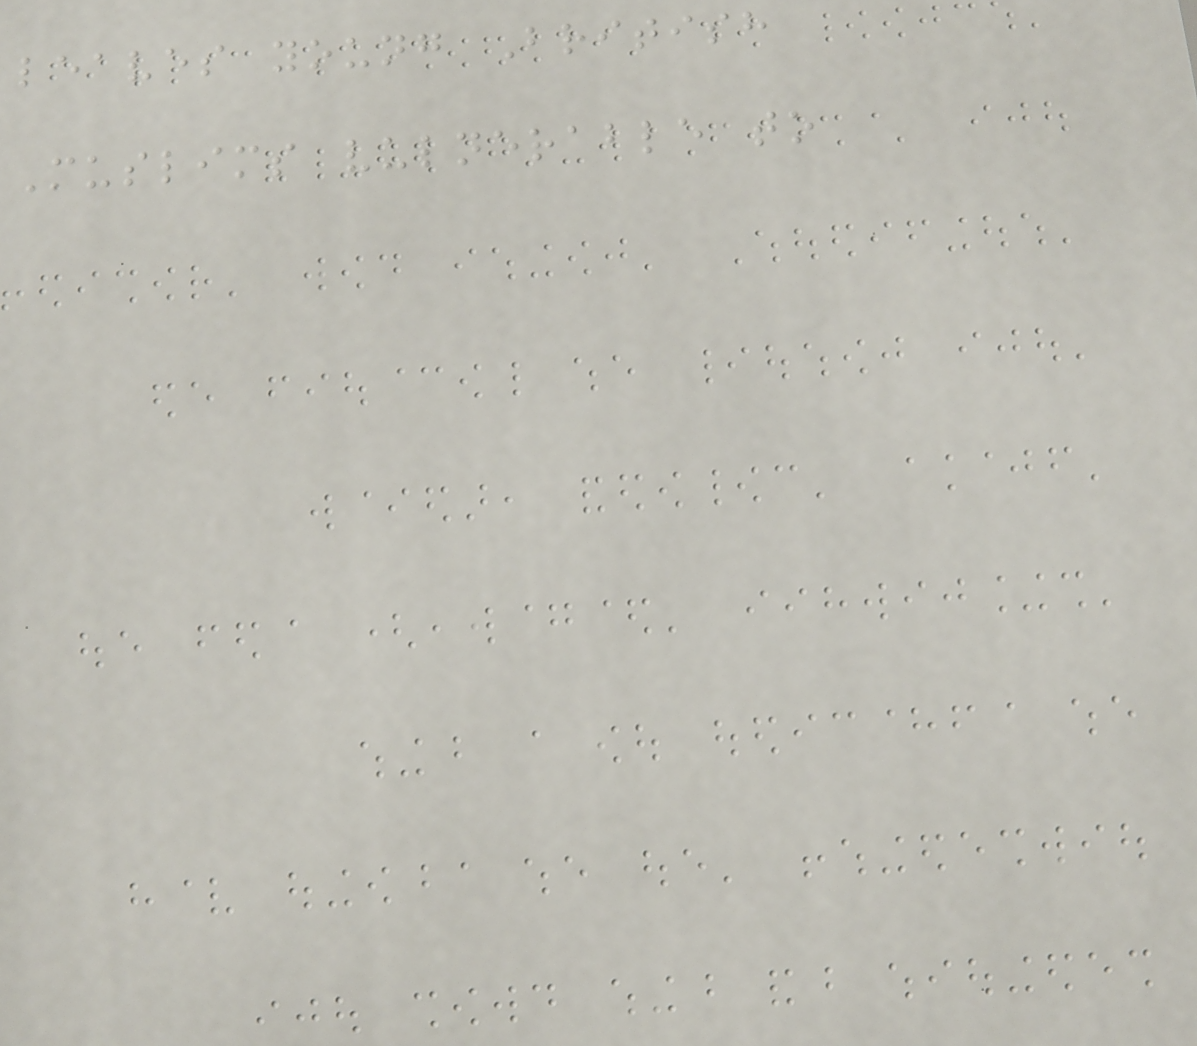leaves young British
Muslims vulnerable to
